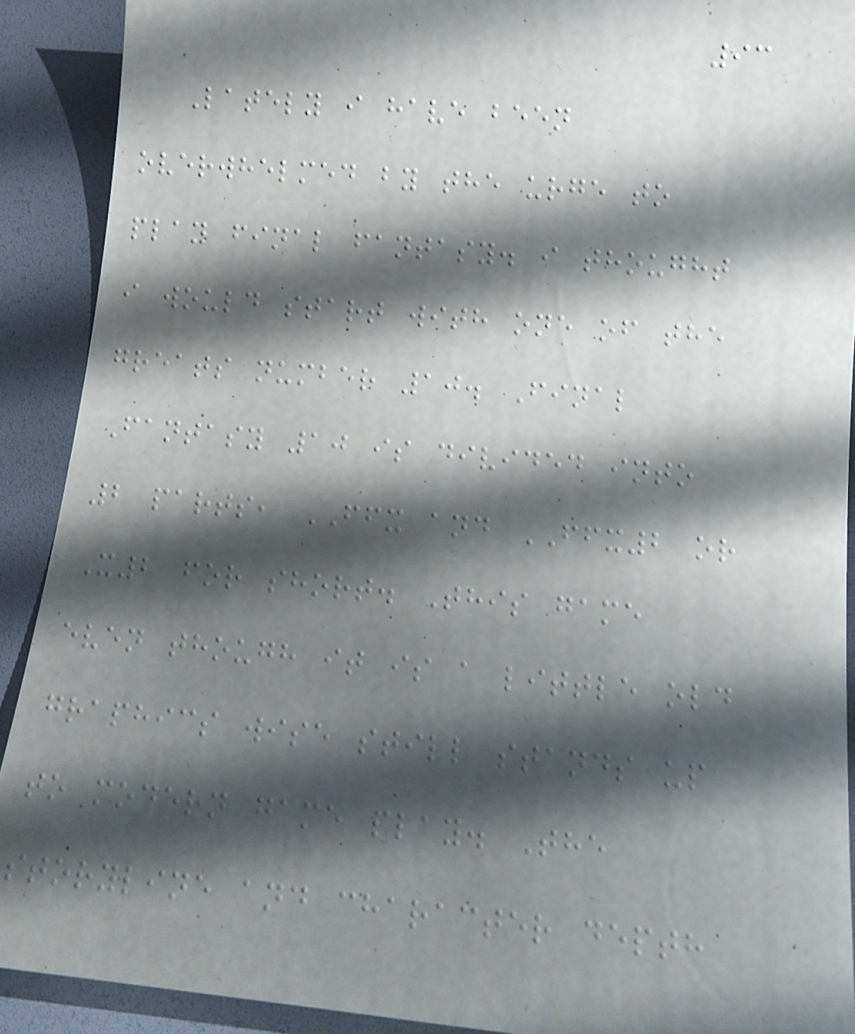93
Lately i have been
overwhelmed by the urge to
play final fantasy. i thought
i would start with one of the
greats number 10. Final
Fantasy 10 is divided into
2 parts, FFX and FFX2 or
X2 for short. This game
even though it is a little old
graphics wise still stands up
to modern game play. The
storyline and character depth
